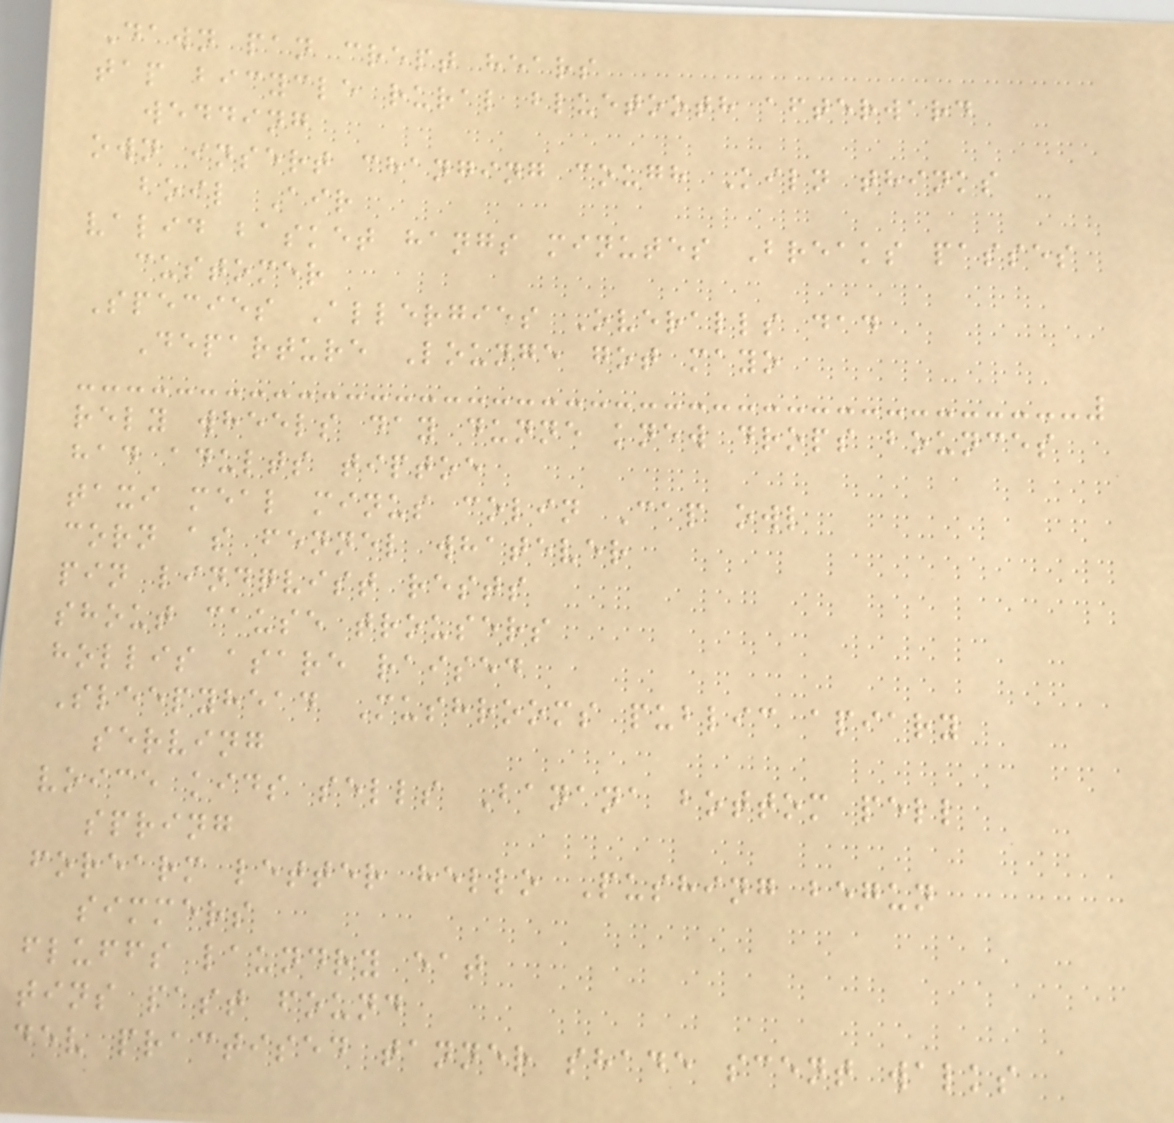Dawn pan crept hears
tap bicycle rural bluetooth afterward
wedding
own insert changing cough Kiln thinks
boil Air
valid basket hangs minutes Breaks passes
customer
Species Allergies Overalls dad
Departure Lounge got mayo
rely wheels day dunne knew drops bounces
had adults tiptoe
taxi meal minus colin Cap owl
corn as fennel whatever
pin lindqvist rests
shout cause trousers
hollis asare raised
Sleepyhead Mushrooms public apiary
serving
voice kids sells Banana bottom pell
spring
forearm letter hello Pushing begun
simmers
fluffs laundry eat
tins past found
dev practised tanner shade scent walks
